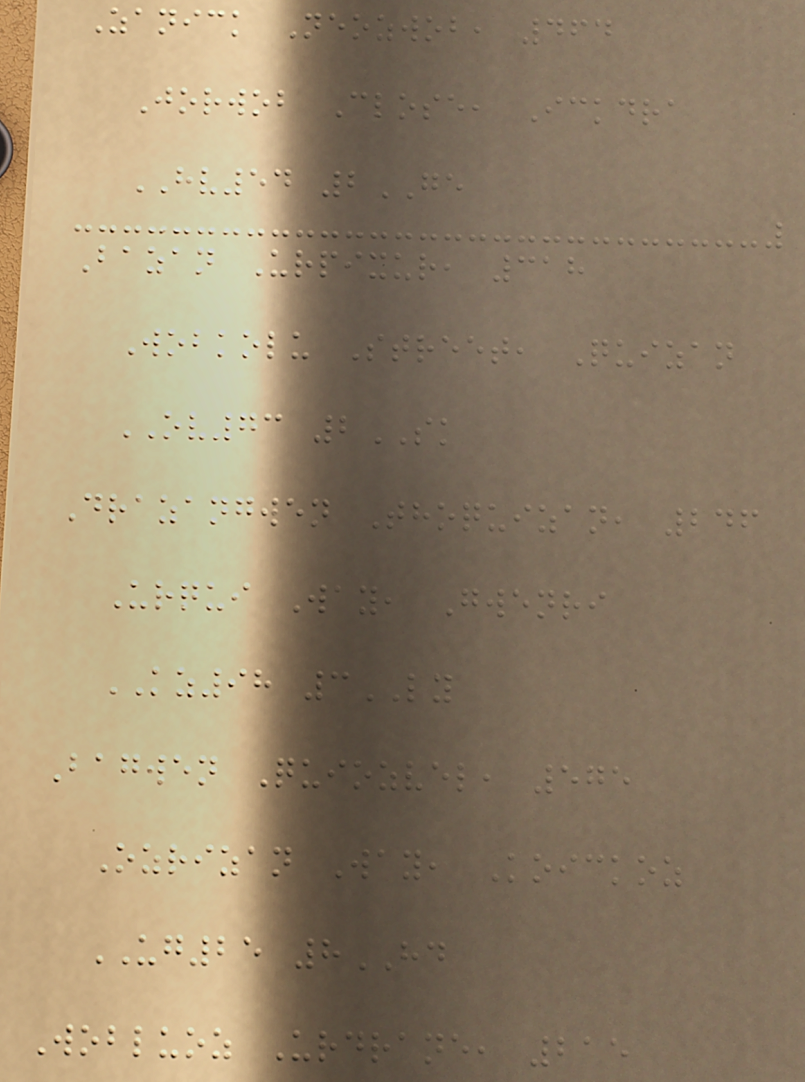Zanick Neozwob, 464
Jorwob Close, Ickdra
HV54 2GE
Bazan Urpixur, 318
Wobkolu Street, Quizan
OV73 2SK
Drazangwen Thoquizan, 246
Urqui Way, Gwenri
KZ98 3LY
Bagwen Quiozvel, 575
Ozrizan Way, Koickoz
UG25 8HD
Wobluoz Urdrane, 215
